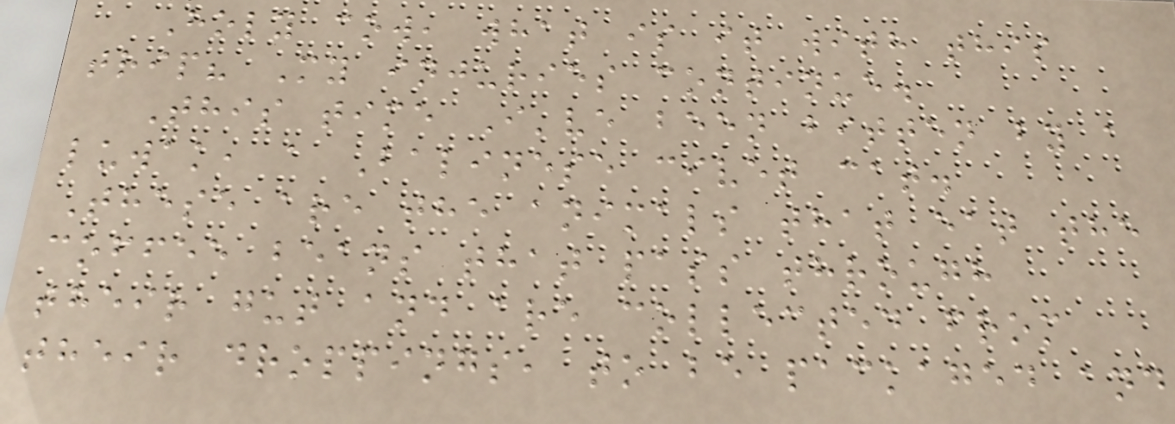Holy cow, what is it with this
trip? My injuries continue.
This time I've been bitten by a
luwak, a Balinese civet cat.
These are the animals that eat the
coffee beans that pass through
their gut and are collected from
their droppings, to be packaged and
